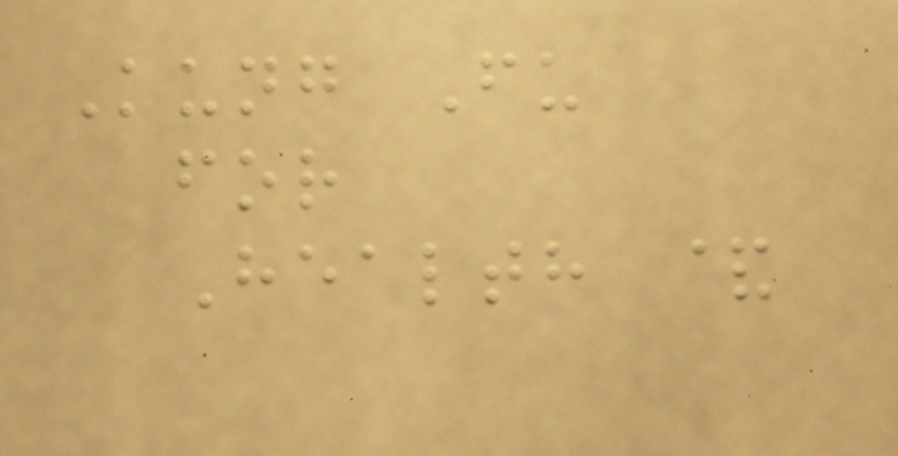Kung Fu
for
Health &
